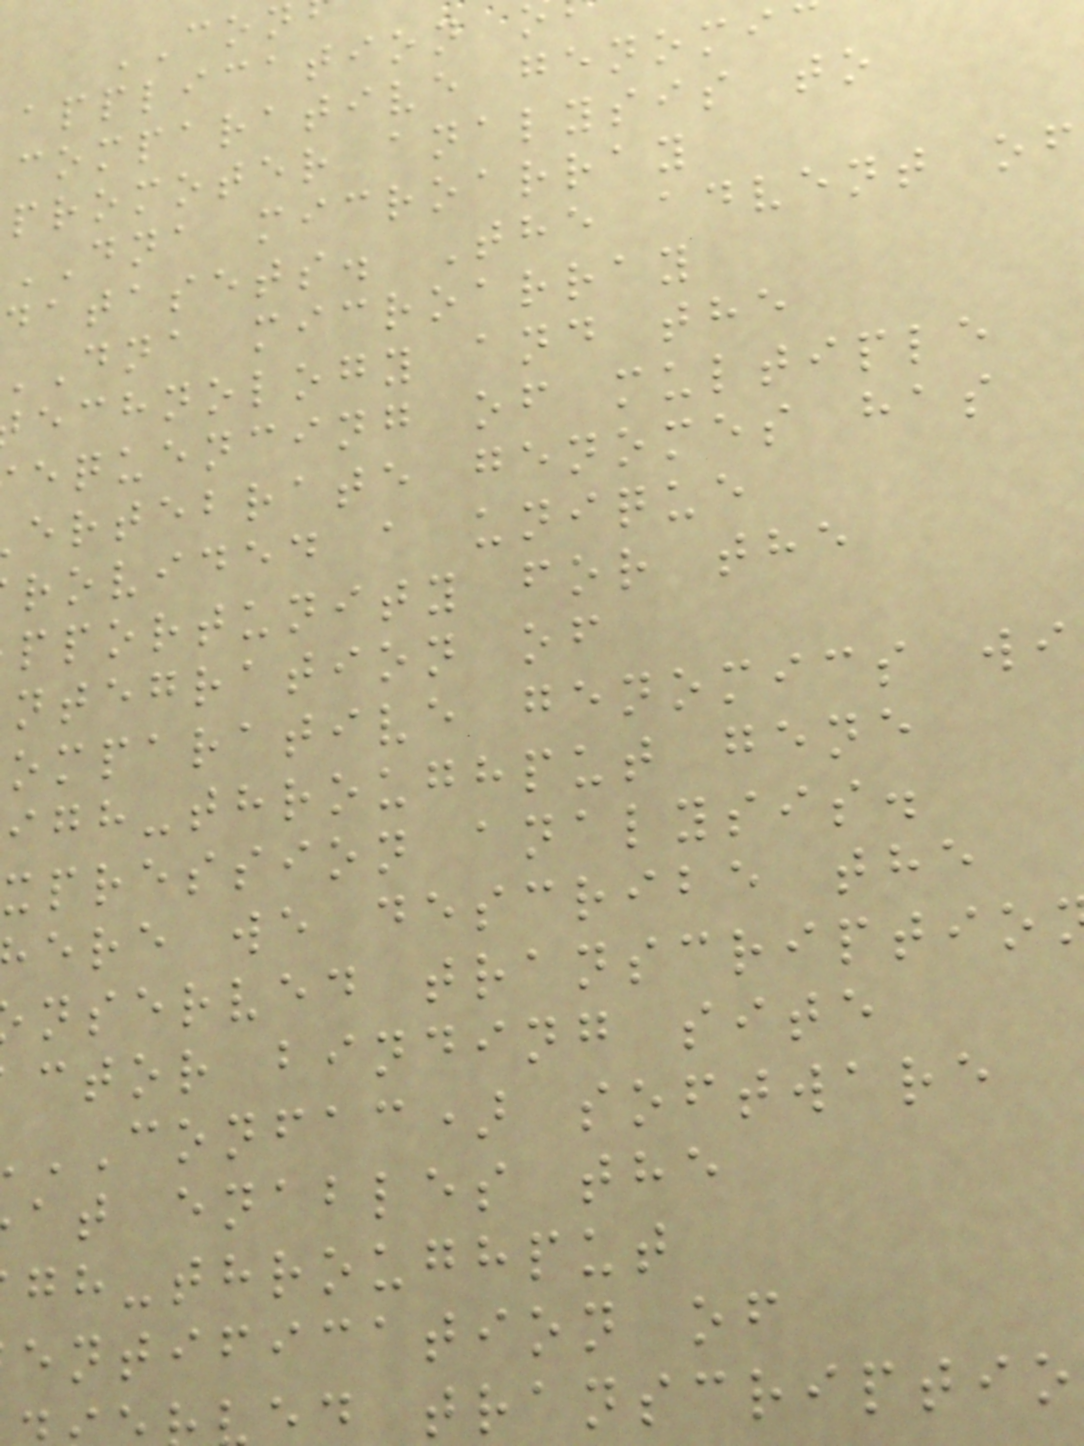CON
application
comparative genomi
promoter analysis to
DNA microarray
datasets. The advent of
dna microarray
echnology and the
equencing of multiple
ertebrate genomes has
rovided a unique
pportunity for the
ntegration of
omparative genomics wi
igh-throughput gene
xpression analysis.
ere we describe the
nserved transcriptio
ctor binding site
CONFAC) software
at enables the
gh-throughput
entification of
d transcriptio
